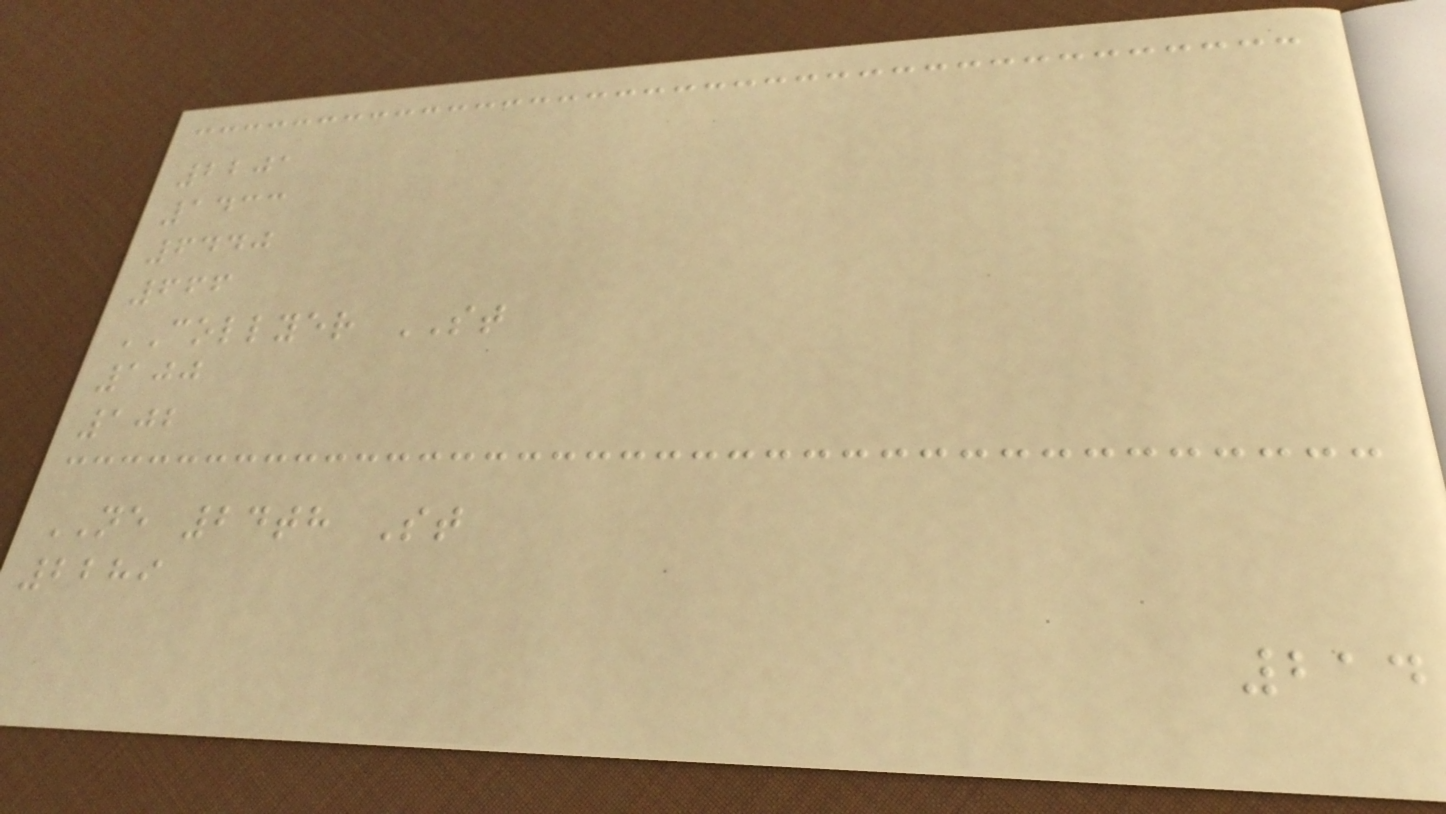2201
1433
6440
666
COLLYER ST
100
102
NE 24th St
2289
214
